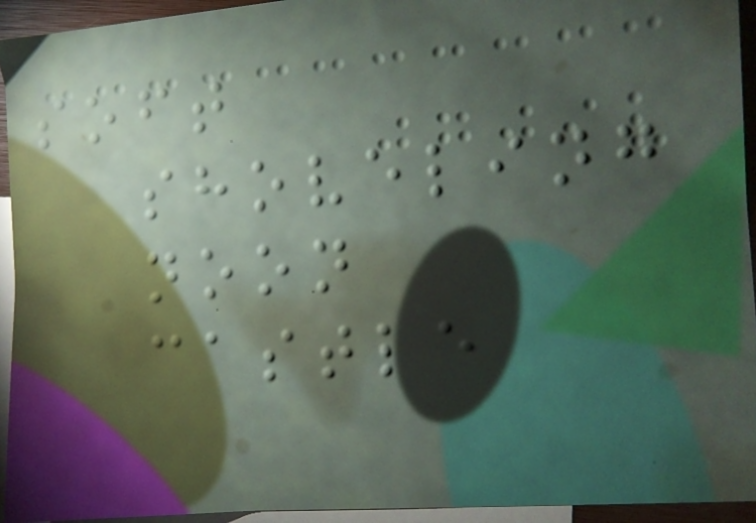soft
shoveling
noon
castle
